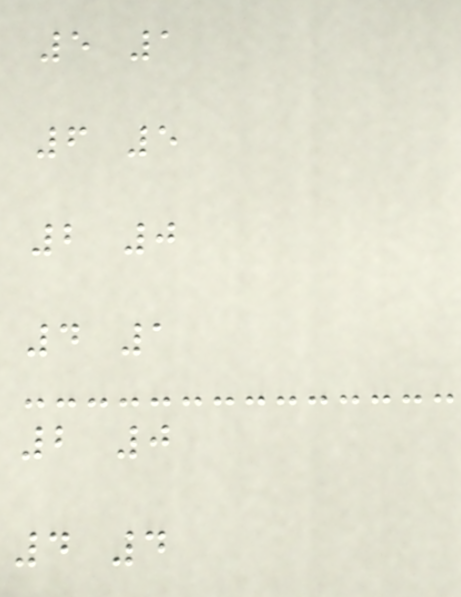5 1
6 5
2 0
4 1
2 0
4 4
